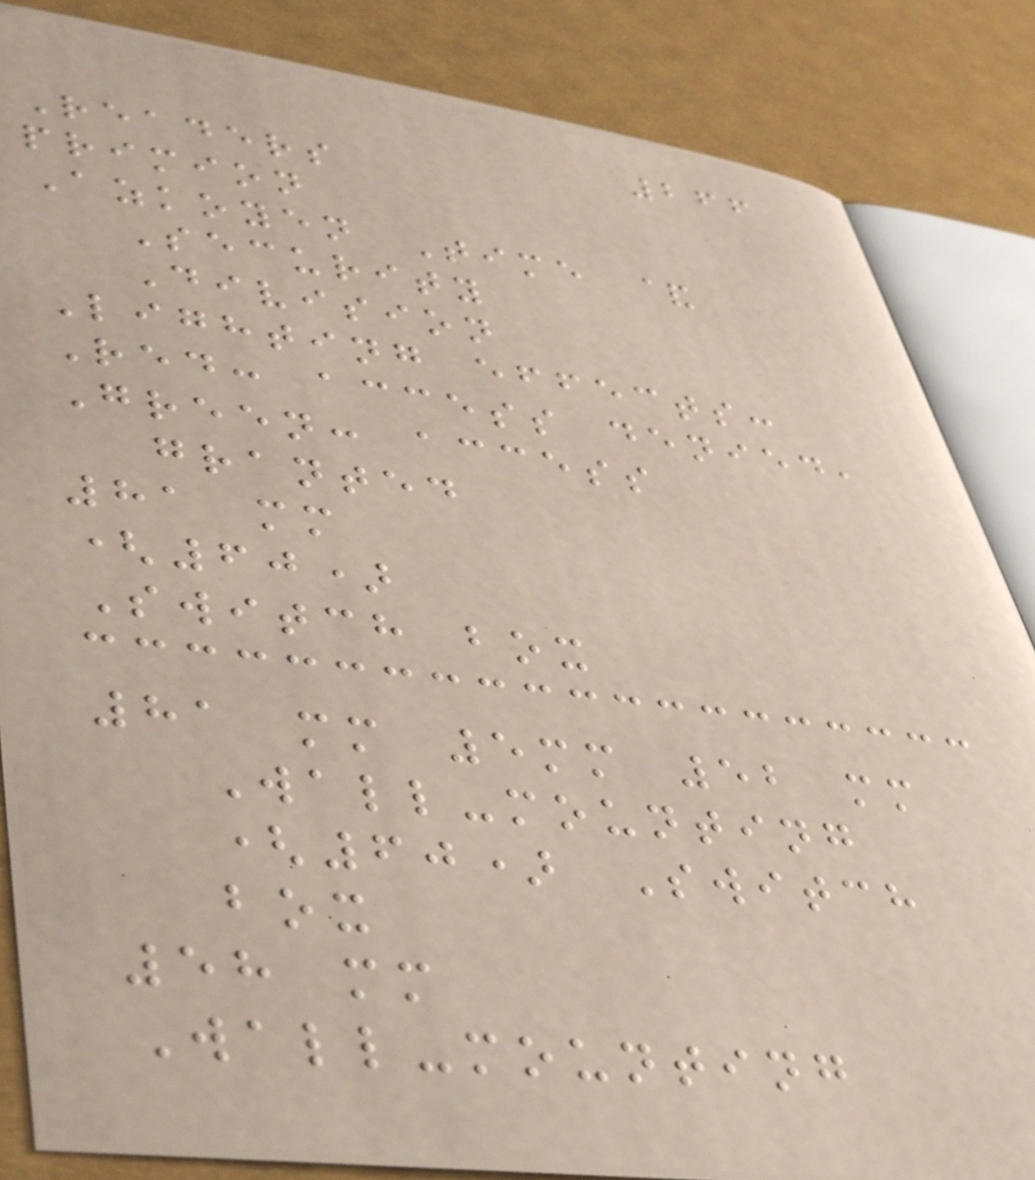266
Readers
primion
Azkoyen Time &
Security
Division
Lighting effects:
Red: access denied,
Green: access
granted
81 mm
(60)
Switch box
81 mm 5mm 52 mm
Wall-mounting
(60) Switch
box
58 mm
Wall-mounting
